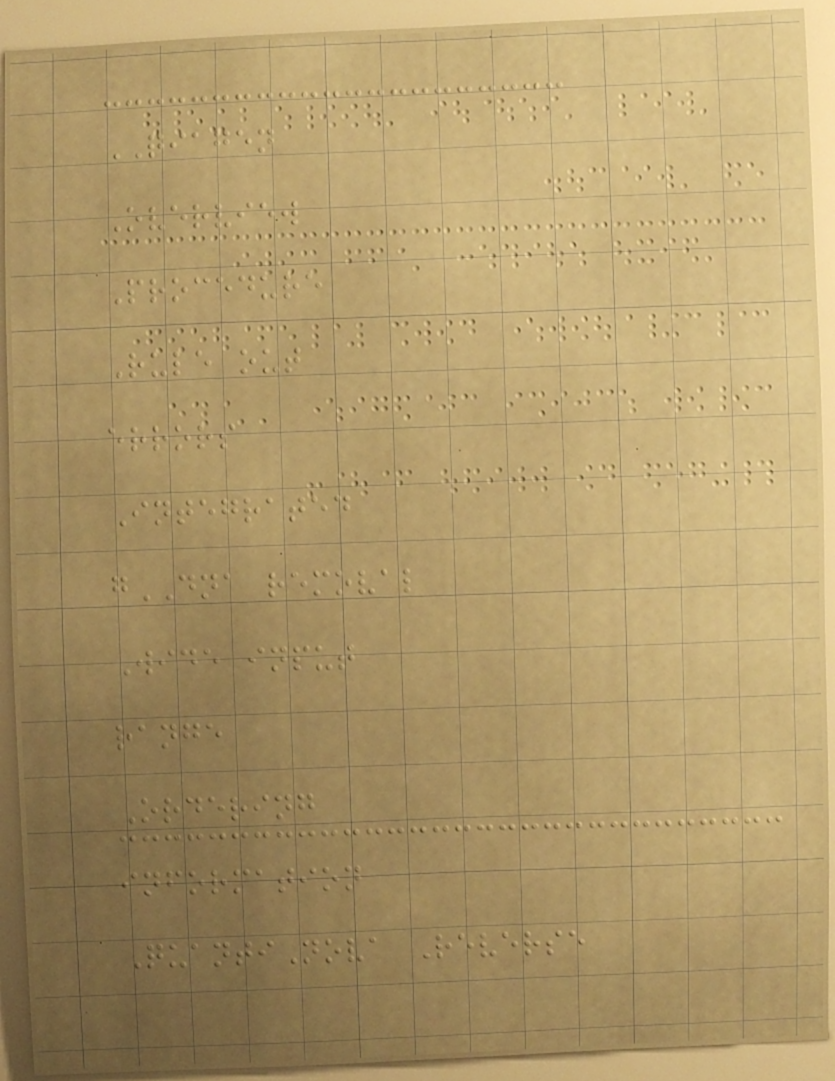QIAGEN
Overview
Procedure
Rule out
errors
Integrated
gDNA removal
Wide input
range
Ordering
information
QuantiNova Reverse
